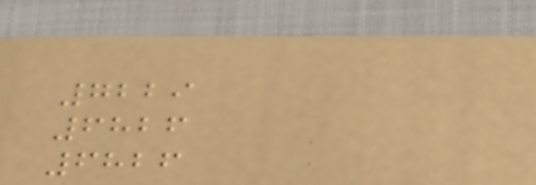7229
6826
6826
